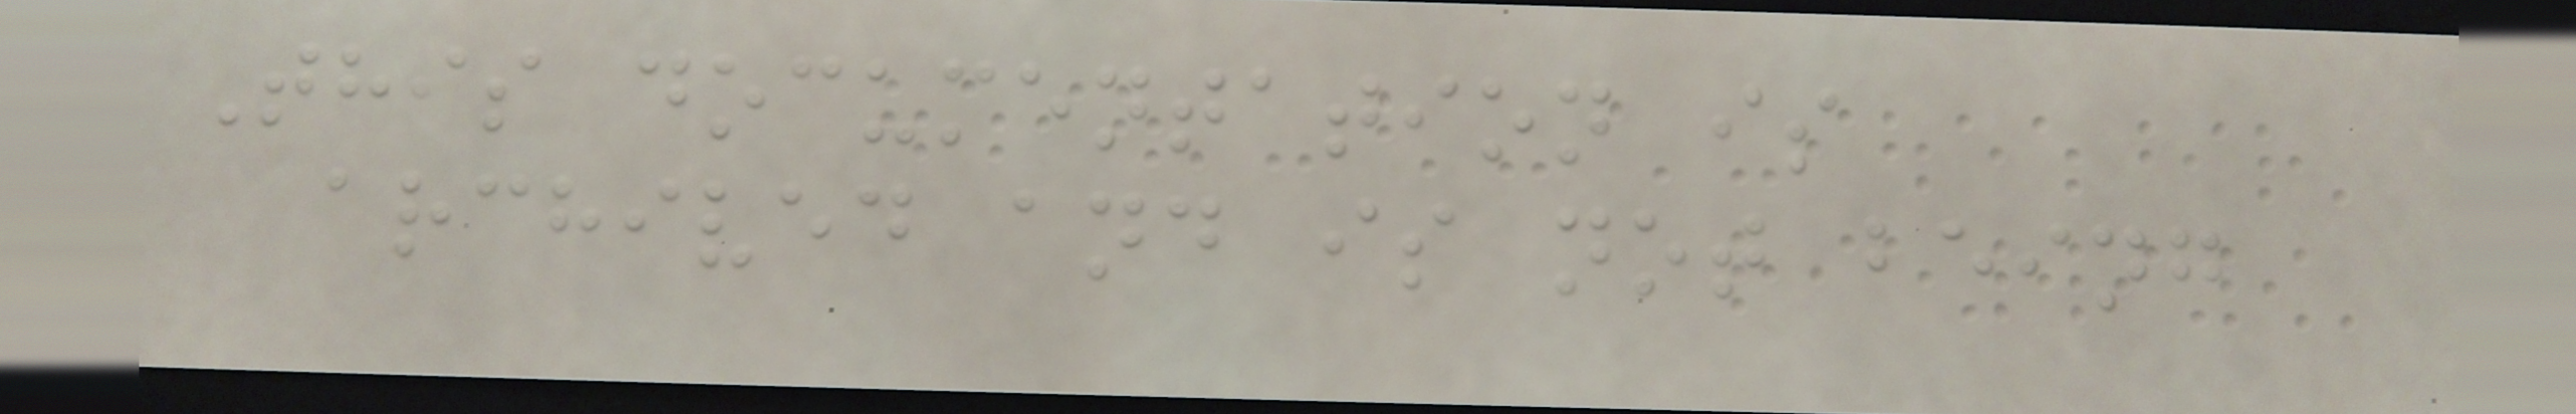This documentation is
archived and is not being
